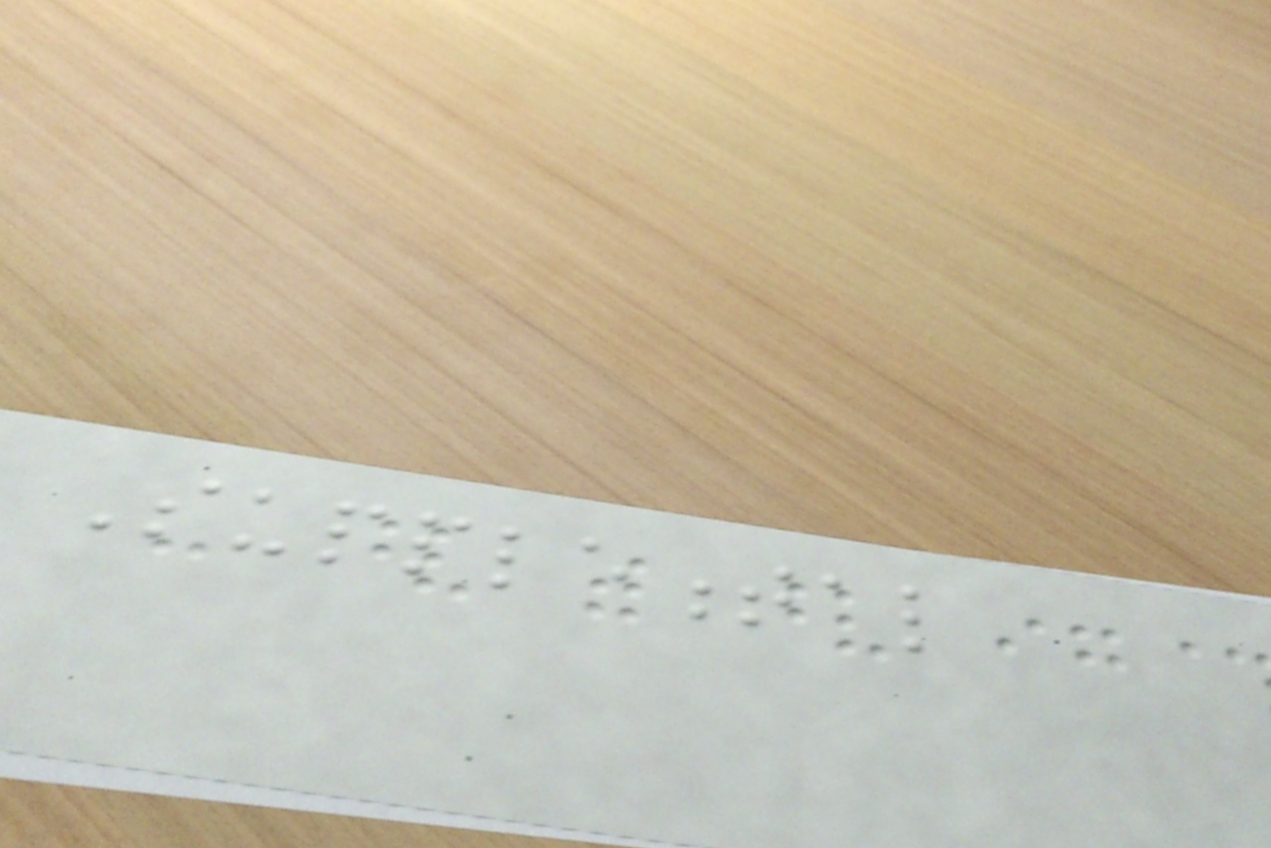Supplemental
